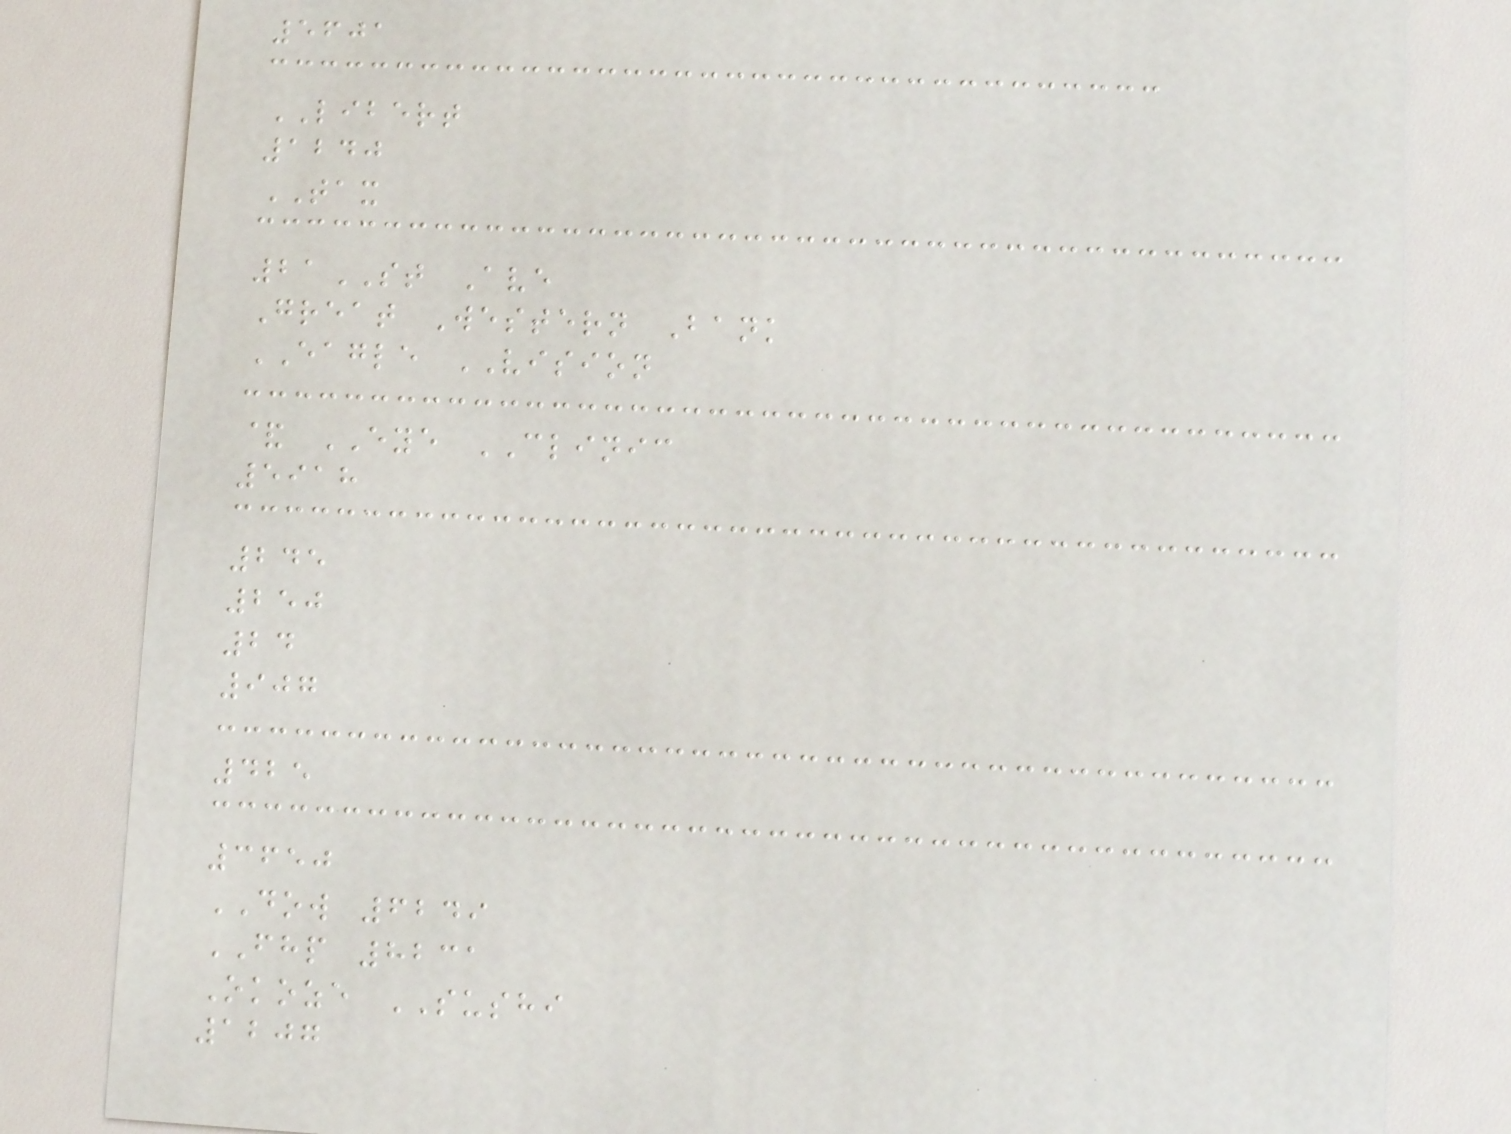5601
LIBERT
1240
TAX
21ST Ave
Great Western Bank
EAGLE VISION
& EYE CLINIC
5918
245
250
24
907
425
3650
DOW 6249
FHP 8231
Okoze SUSHI
1207
